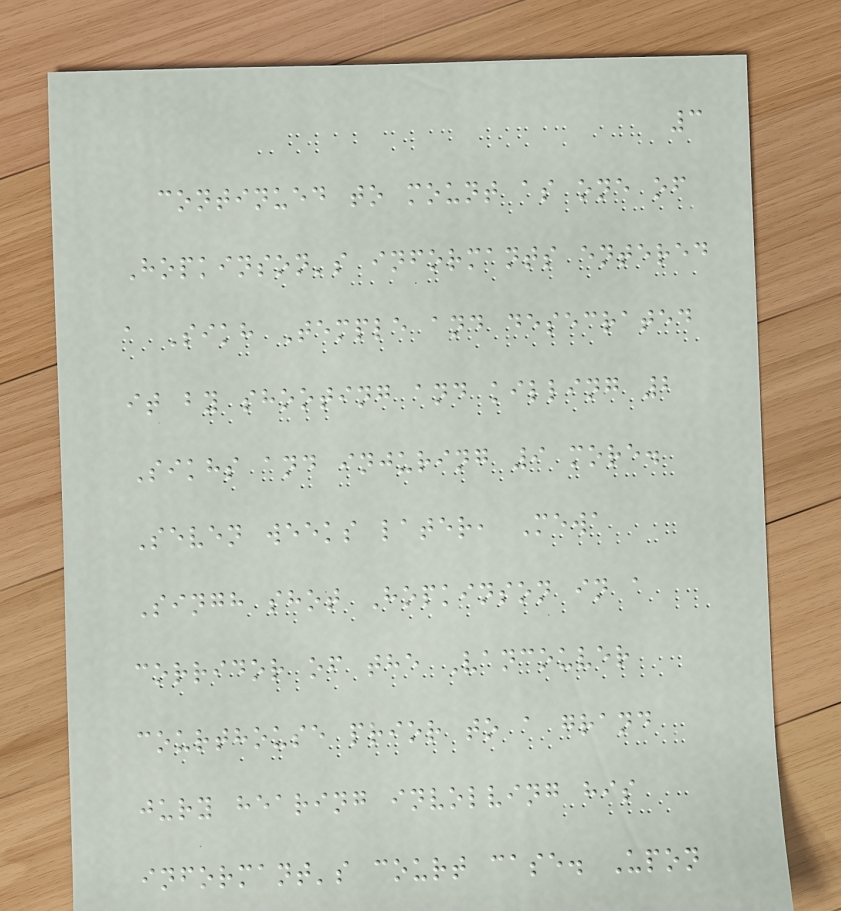3
continued to mount as one of
Hopkinson's informants entered
a Sikh Temple and desecrated
it by shooting and killing 2
Sikhs and injuring 9 more.
Seven weeks later, Mewa
Singh shot Hopkinson in a
corridor of the Vancouver
courthouse prior to a grand
jury hearing involving his
informant's court case. Upon
